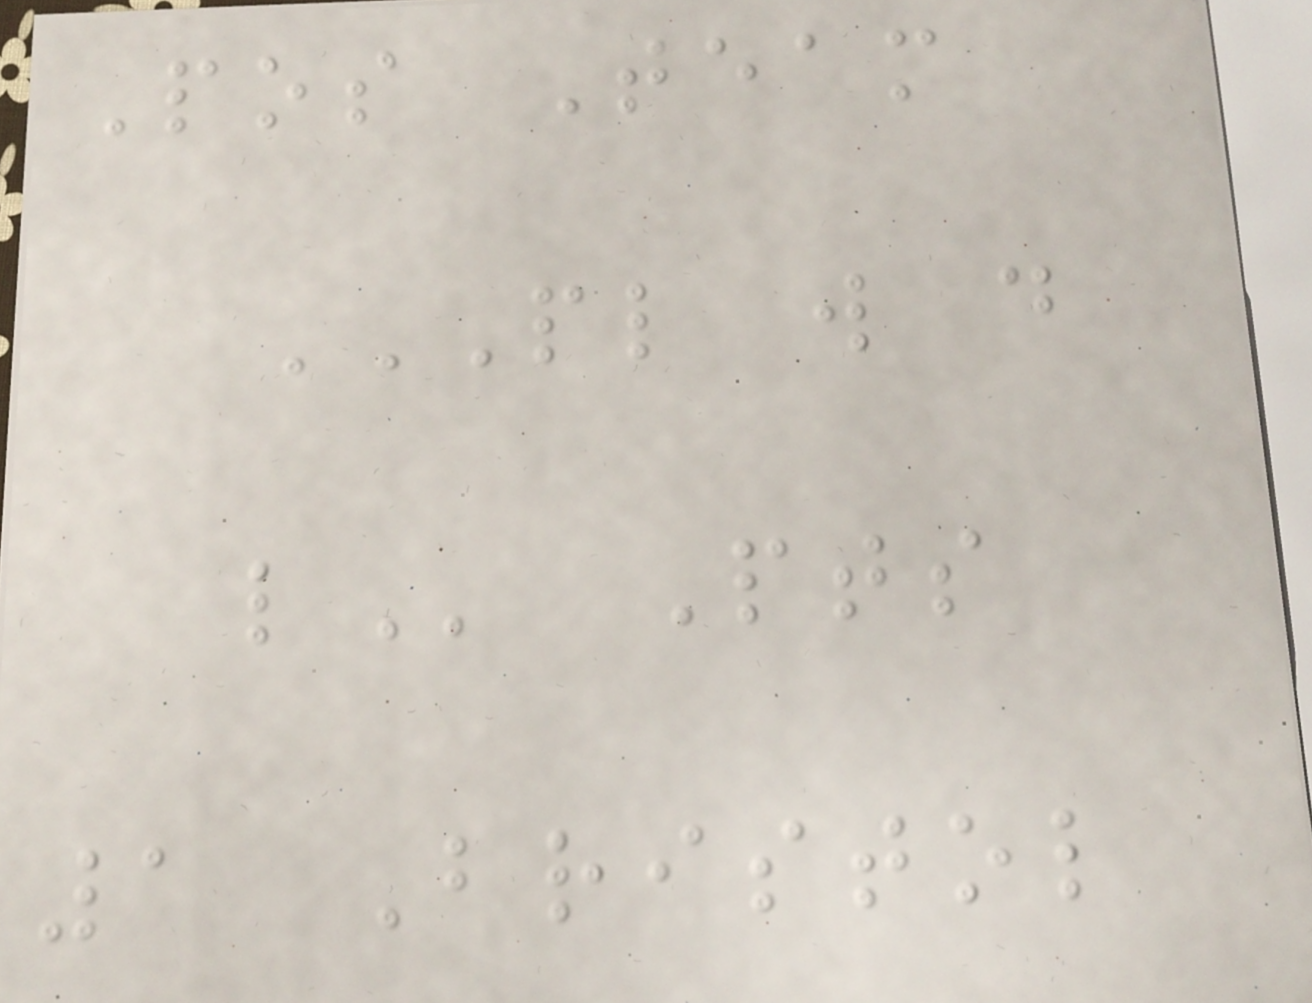Pos Team
PL W D
L Pts
1 Bristol
